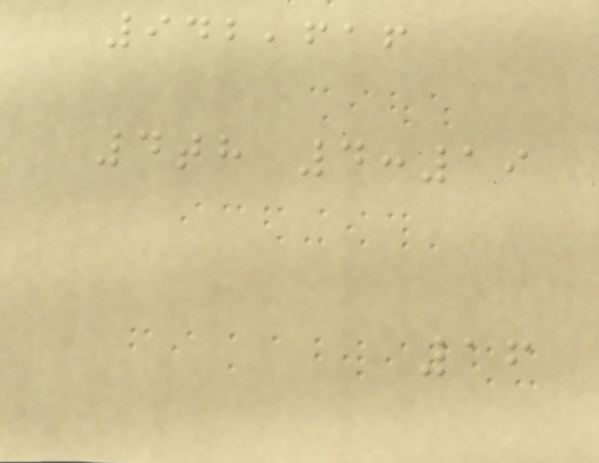942,616
4th 4:19
16
